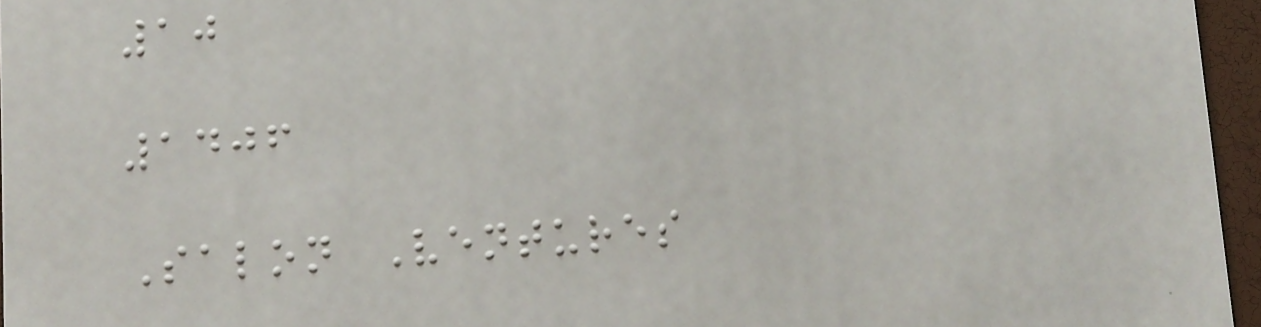10
1406
Salon Ventures
